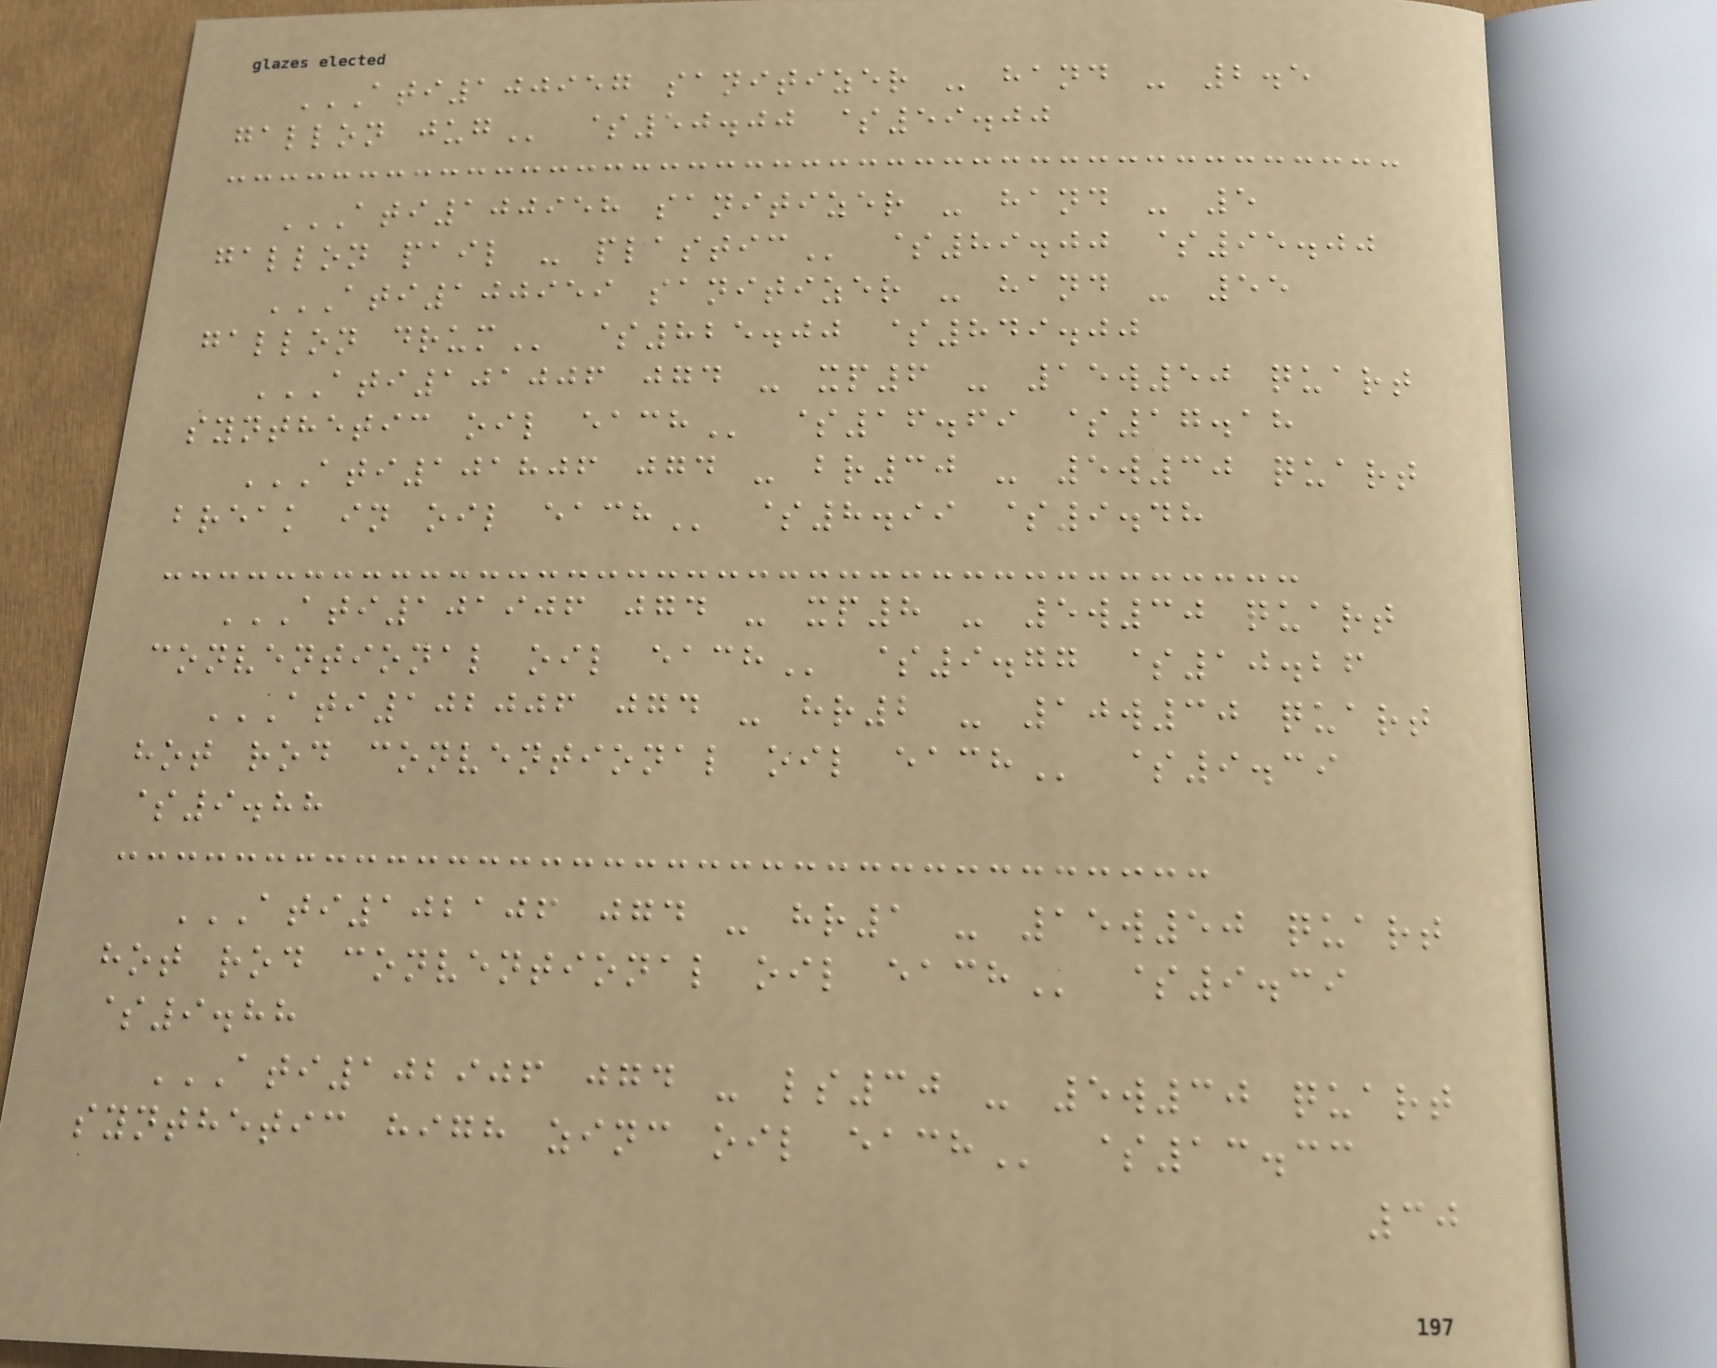ATI100957 SANITIZER - HAND - 2.5
GALLON JUG $50.00 $59.00
ATI100958 SANITIZER - HAND - 5
GALLON PAIL - PLASTIC $89.00 $95.00
ATI100959 SANITIZER - HAND - 55
GALLON DRUM $825.00 $849.00
ATI101006 JGD - XP6 - 15W50 QUART
SYNTHETIC OIL EACH $16.69 $17.18
ATI101806 JGD - BR30 - 5W30 QUART
BREAK IN OIL EACH $8.99 $9.48
ATI101906 JGD - XP8 - 5W30 QUART
CONVENTIONAL OIL EACH $9.77 $10.26
ATI102006 JGD - HR2 - 10W30 QUART
HOT ROD CONVENTIONAL OIL EACH $9.39
$9.88
ATI102106 JGD - HR1 - 15W50 QUART
HOT ROD CONVENTIONAL OIL EACH $9.39
$9.88
ATI102906 JGD - LS30 - 5W30 QUART
SYNTHETIC HIGH ZINC OIL EACH $13.33
30
